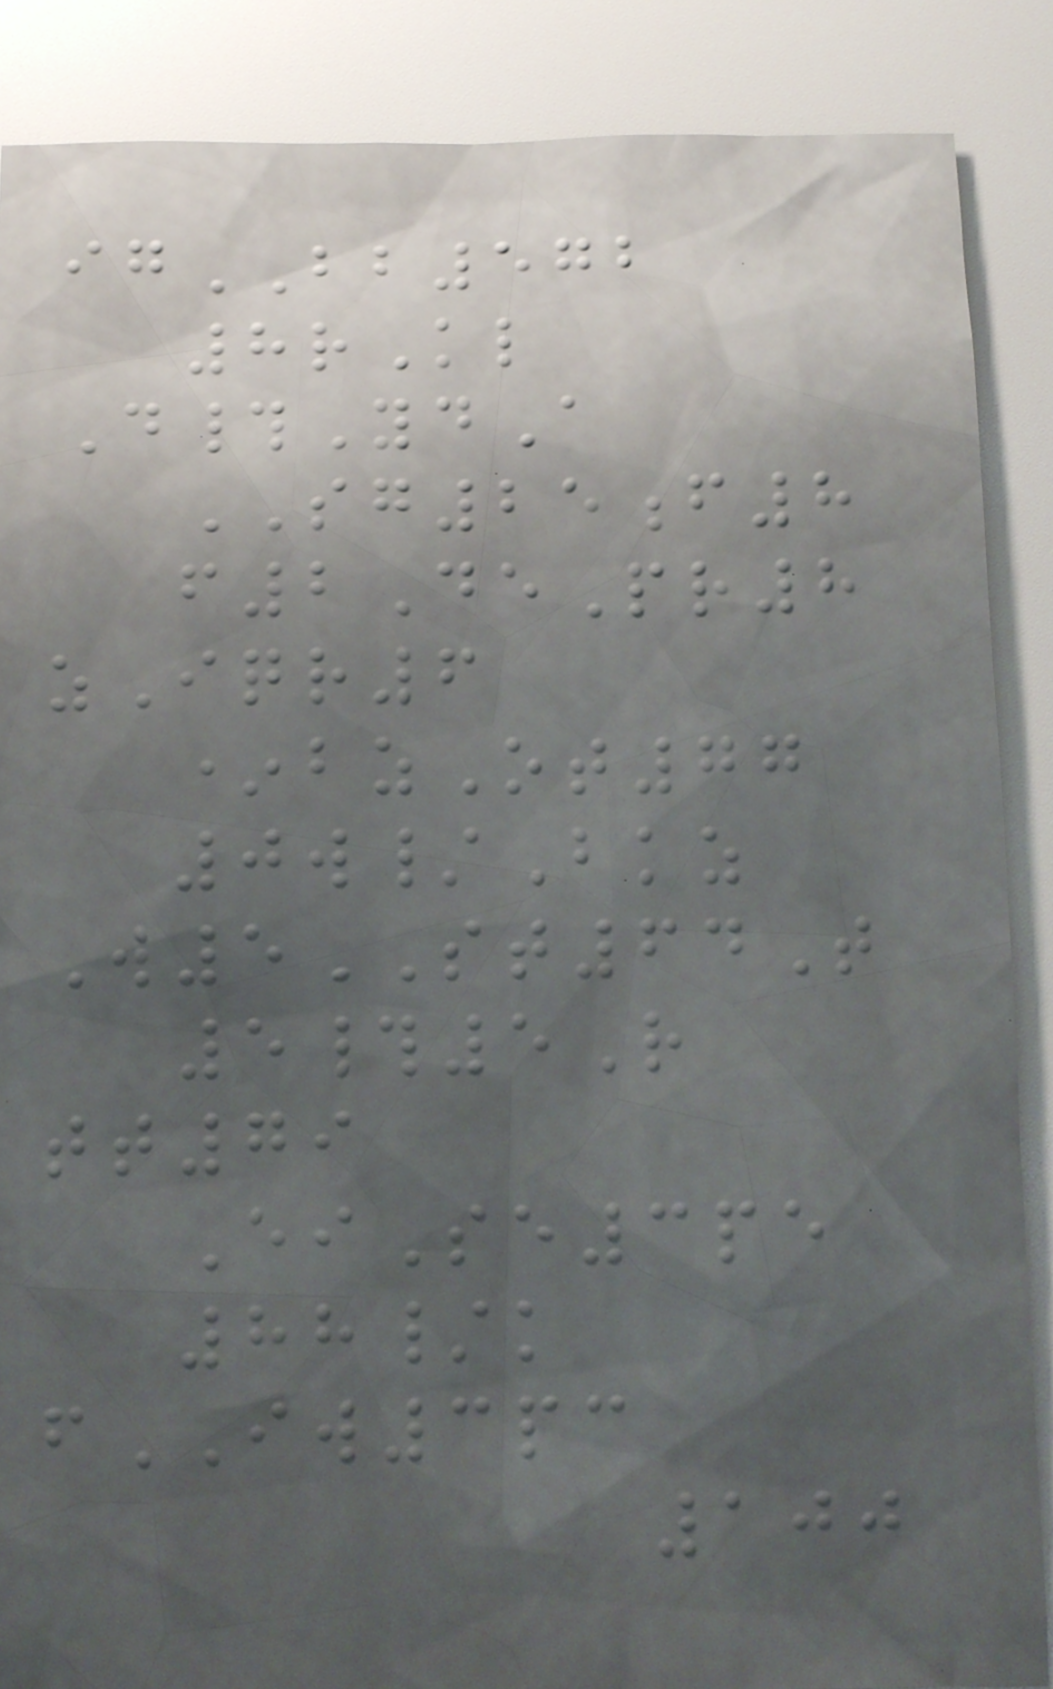igBB572
8rKl
D#YdA
SG25f8
f2DePr8
zIqr6
*bzOt77
0w/Bkz
W5ST64T
5#5R
tt79
EiSe3pe
88/k
fIW3pc
100
